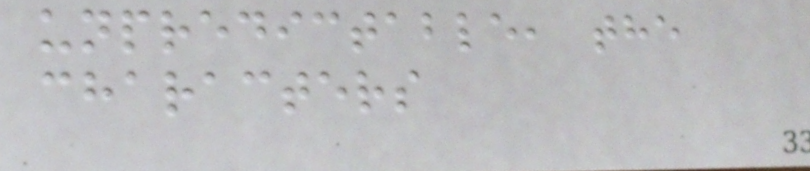unpredictable, the
characters
